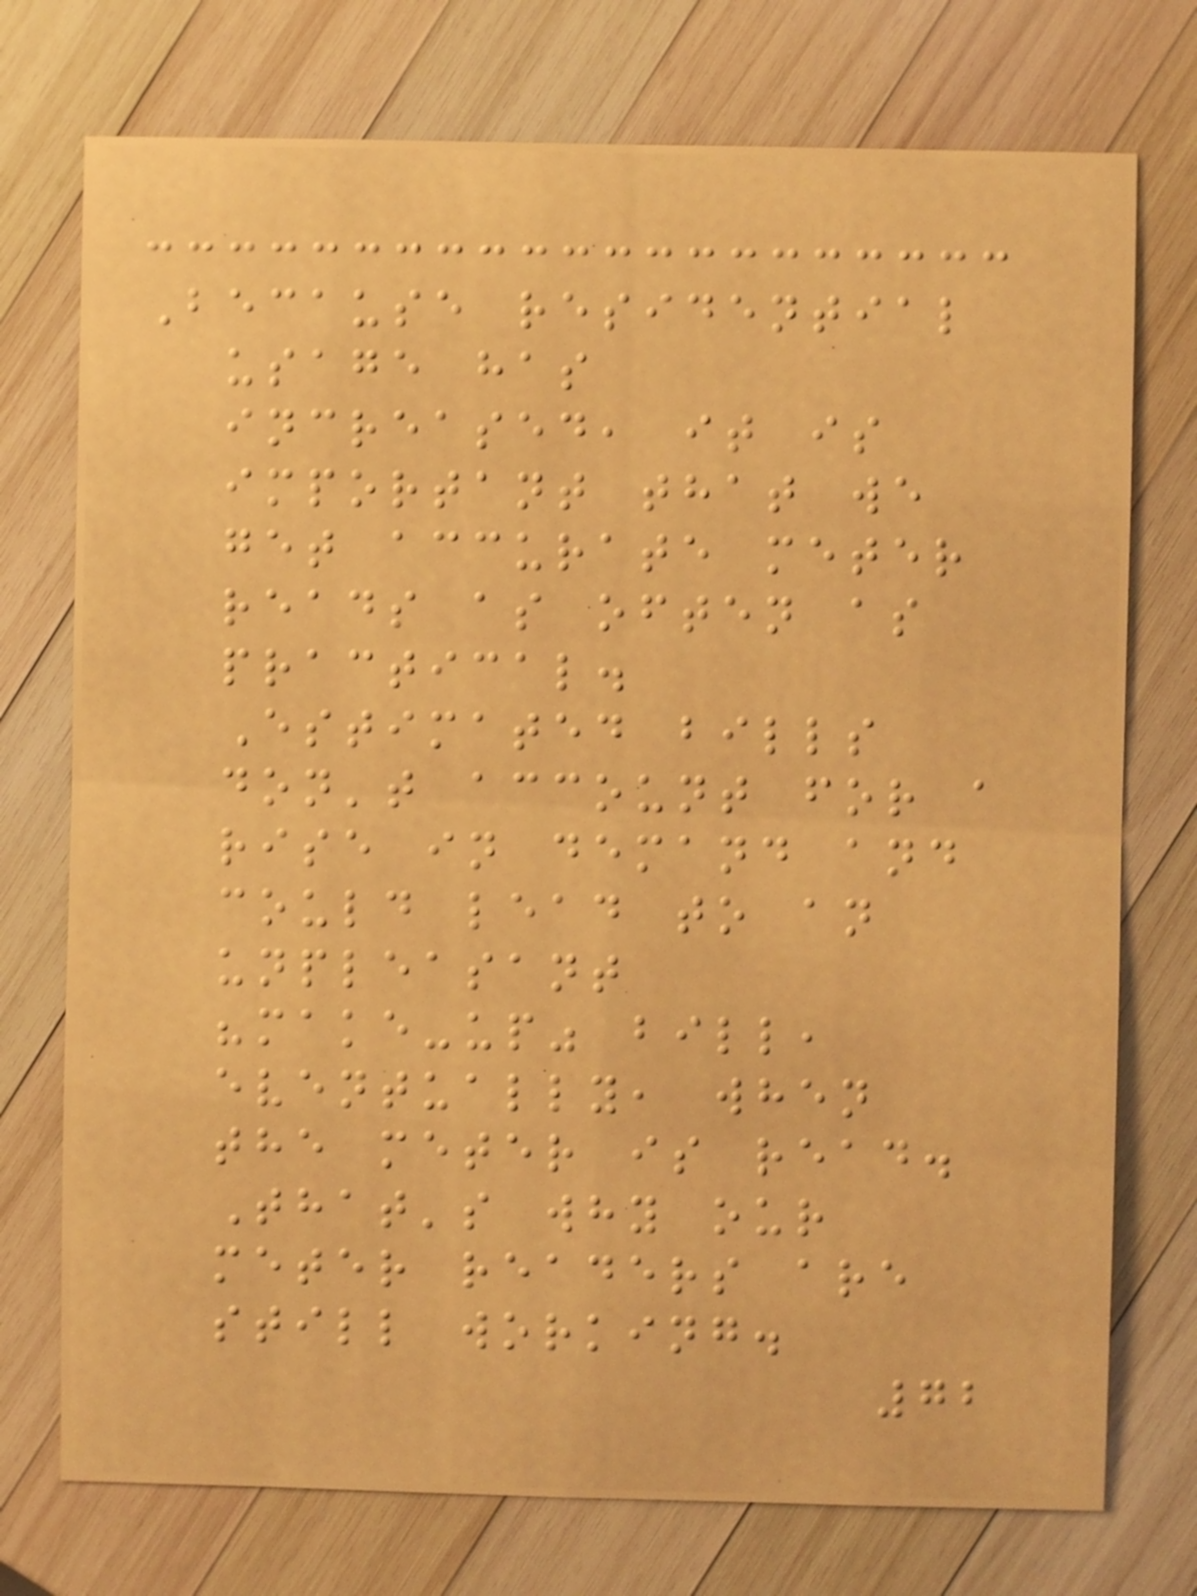Because residential
usage has
increased, it is
important that we
get accurate meter
reads as often as
practical.
Estimated bills
don't account for a
rise in demand and
could lead to an
unpleasant
"make-up" bill,
eventually, when
the meter is read.
That's why our
meter readers are
still working.
72
